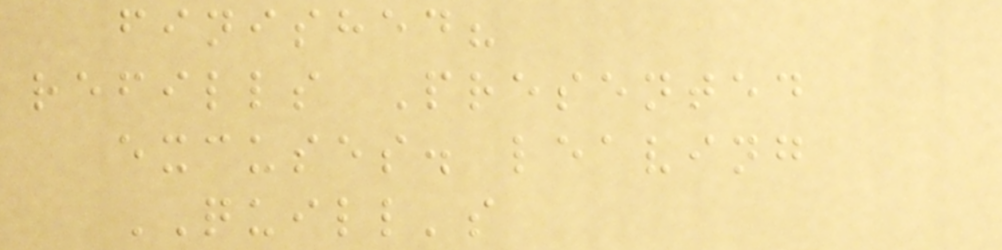finished?
refills Presented
excuses. leaving
QUILL's
